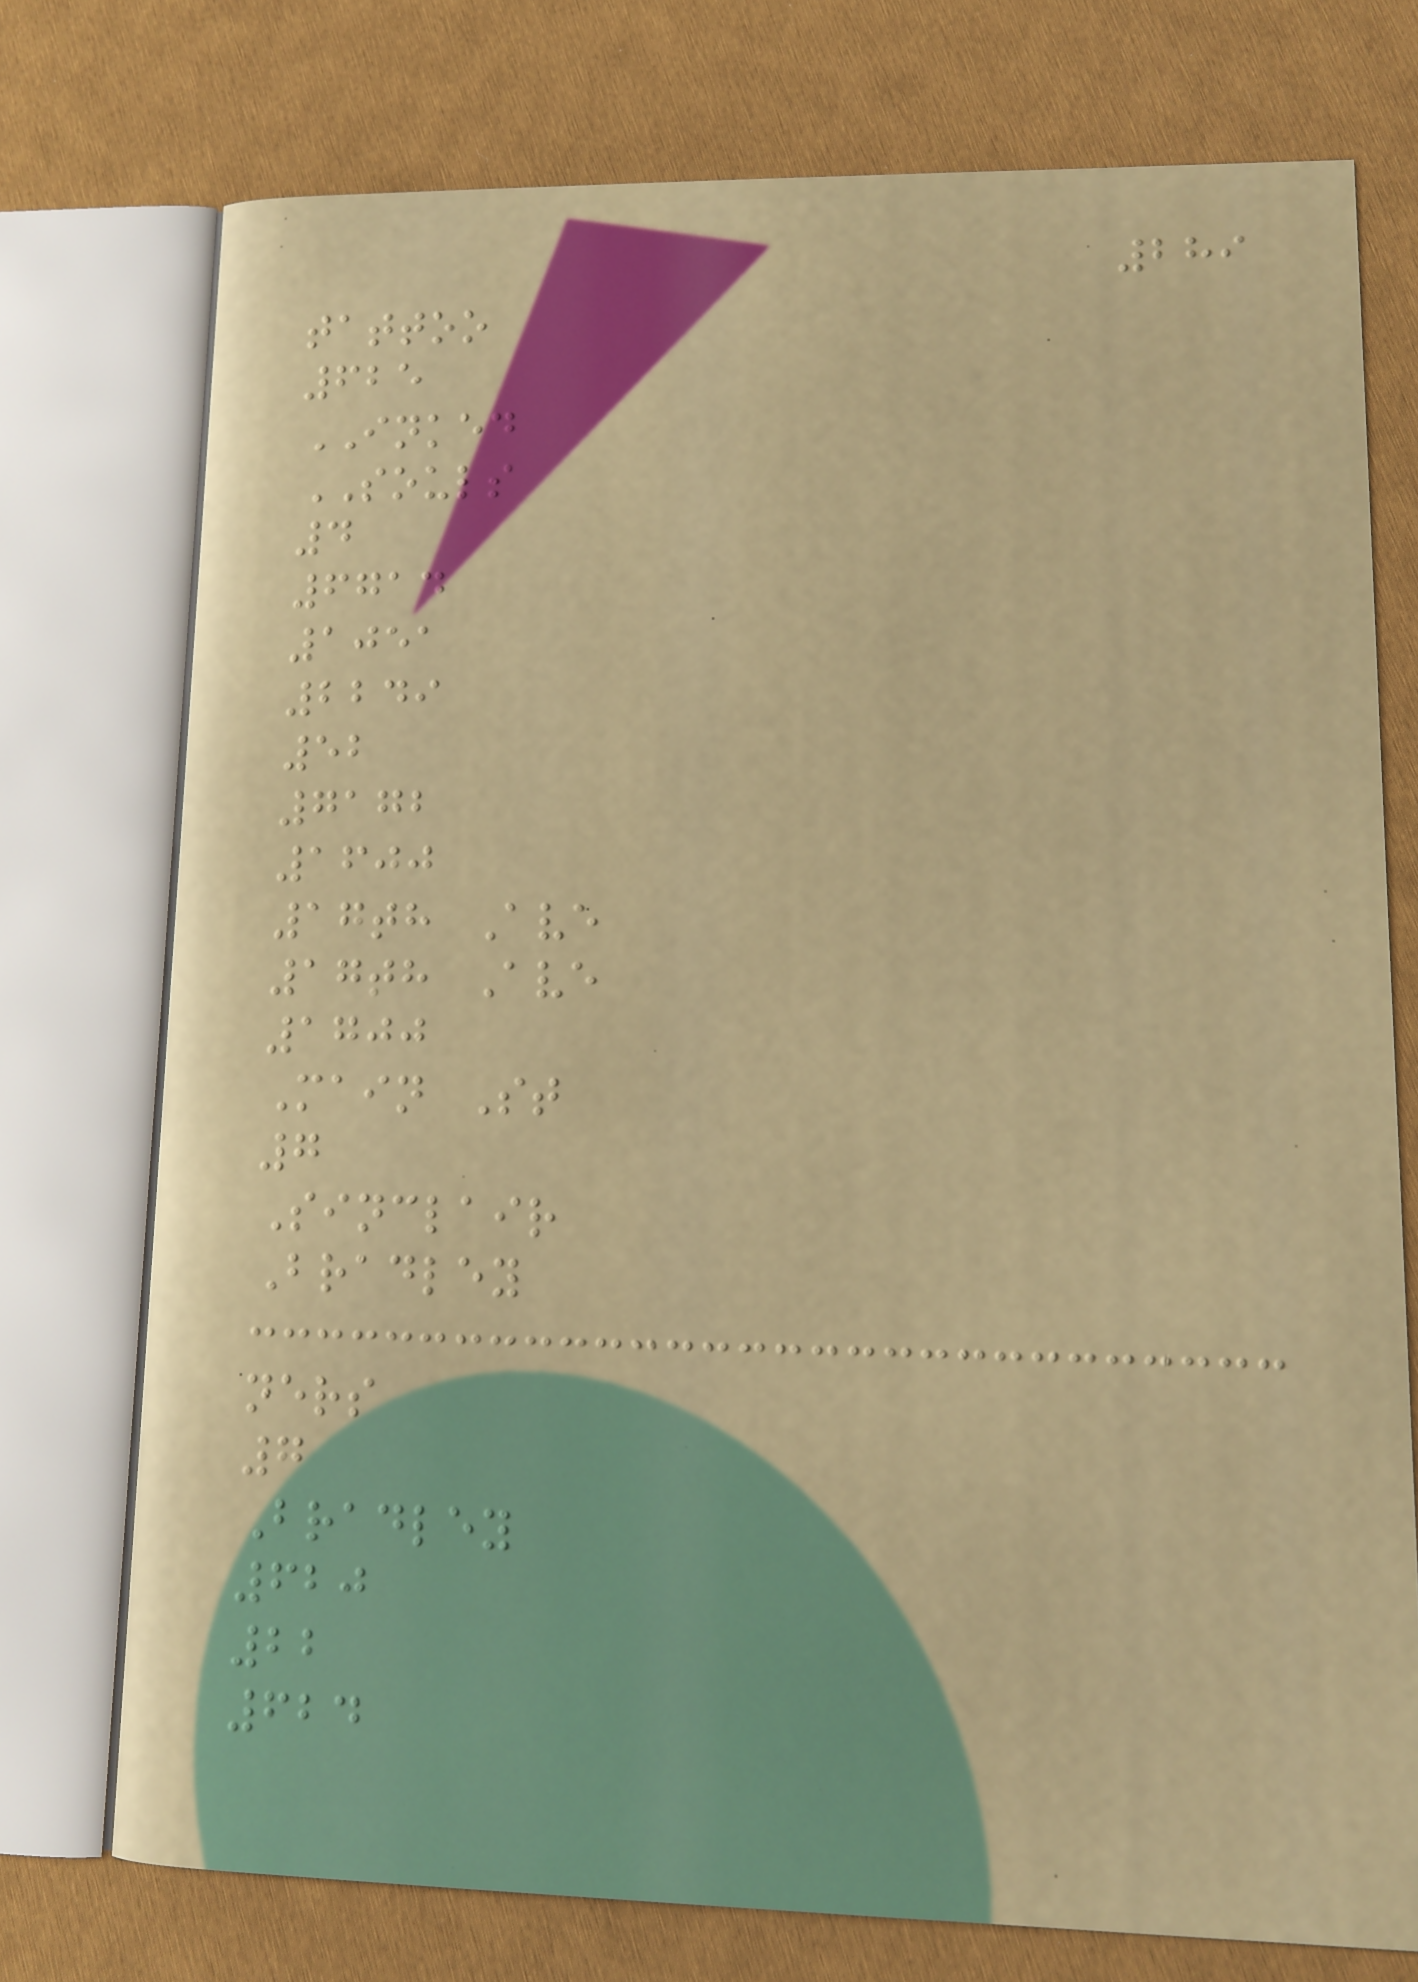289
tattoo
625
INKED
SOULS
4
6714
1051
2249
52
7172
1600
17th Ave
17th Ave
1700
Main St
7
Sinclair
Bradley
ners
7
Bradley
620
22
624
